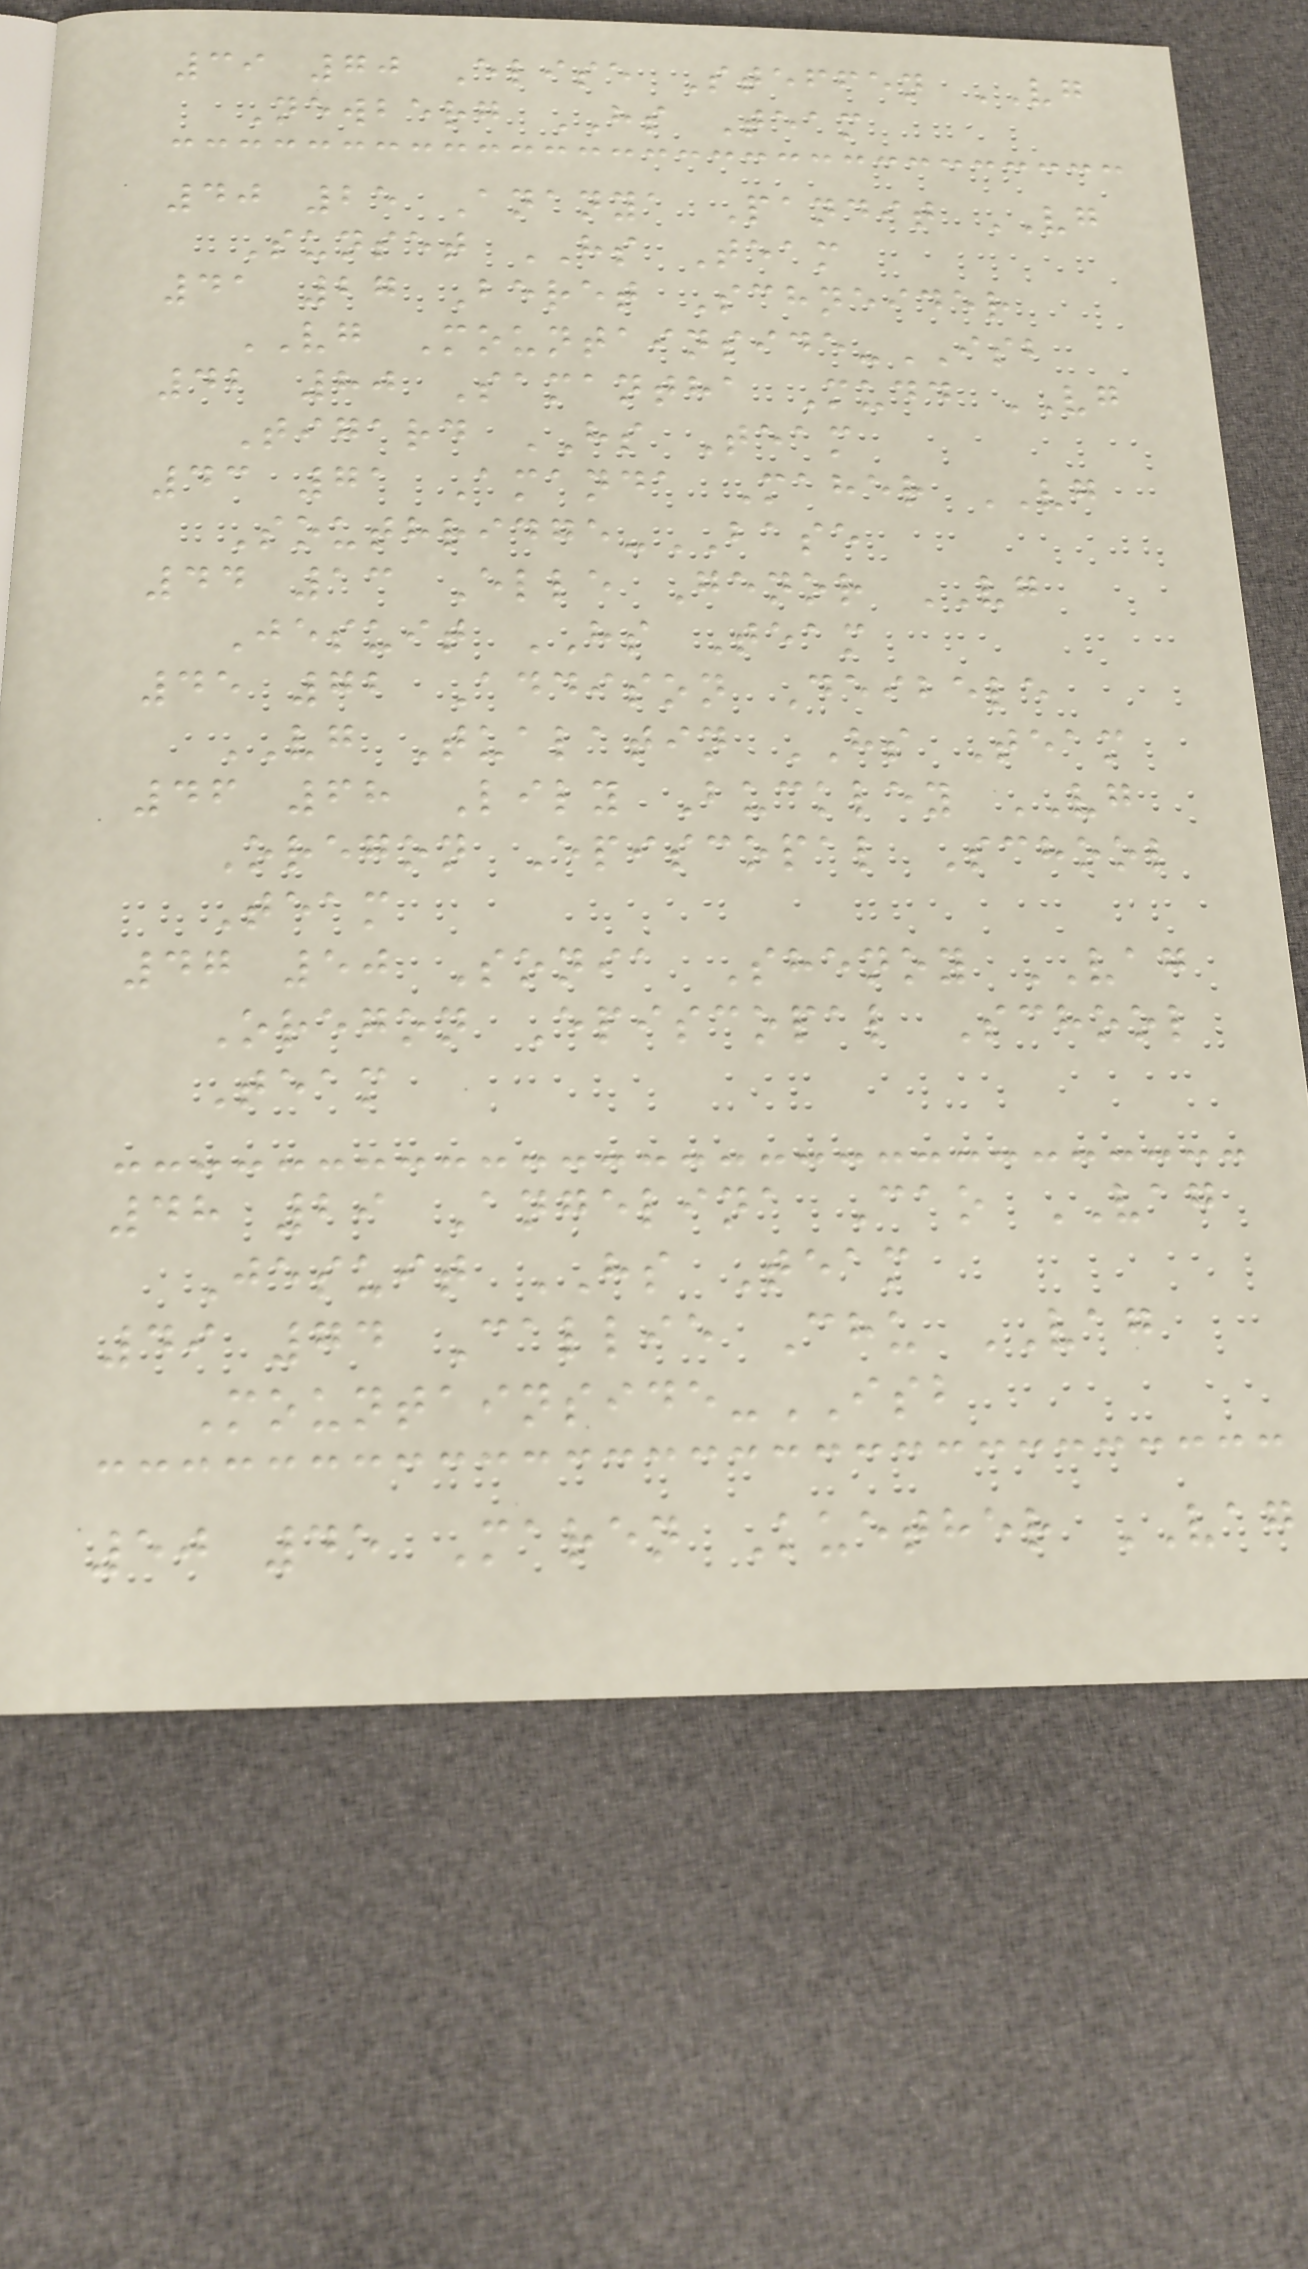39 70 Elise Steffen VG
Newberg HS Team
40 25 Ananya Pandit VG
Sunset HS Team
41 27 Beret Schneider
VG Mountainside-ISB
42 80 Samantha Mudd VG
Tigard HS Team
43 71 Amanda Maher VG
Southridge-BASE
44 13 Elle Genor VG
Jesuit HS Team
45 72 Addison Deibele
VG Tualatin HS Team
46 68 Lily Buckley VG
Oregon Episcopal School
Team
47 50 Sonia Shenoy VAG
Oregon Episcopal School
Team
48 29 Angelina Cao VAG
Jesuit HS Team
49 74 Callie Chu VAG
Mountainside-ISB
50 45 Maren Kuether VAG
